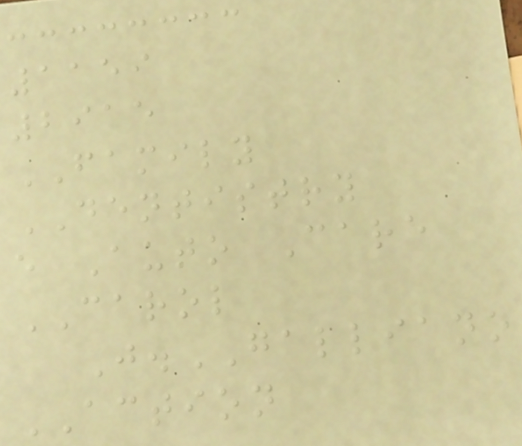1159
2915
FAMILY
DENTISTRY
e Auto Care
CAROL
J.GALLIANO
ACTION
